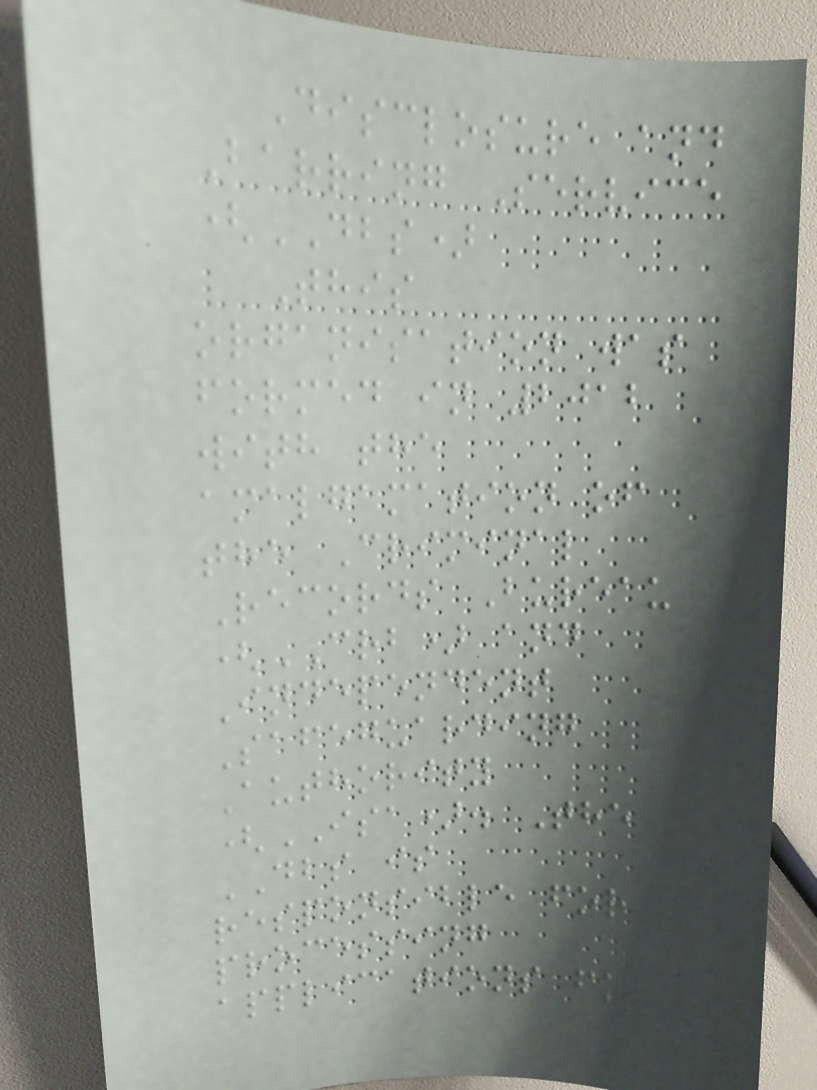Disclosure and
Barring Service
(DBS)
This
organisation was
formed in 2012
with the
amalgamation of
the Criminal
Records Bureau
(CRB) and
Independent
Safeguarding
Authority
(ISA). The
DBS is
responsible for
processing
applications for
